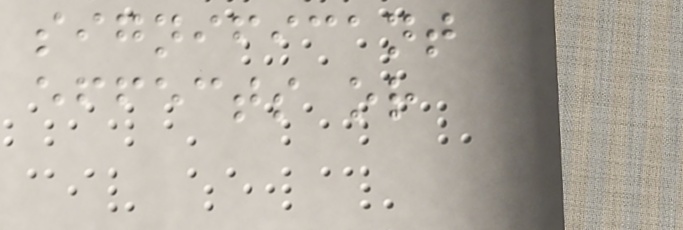significant
effects or
